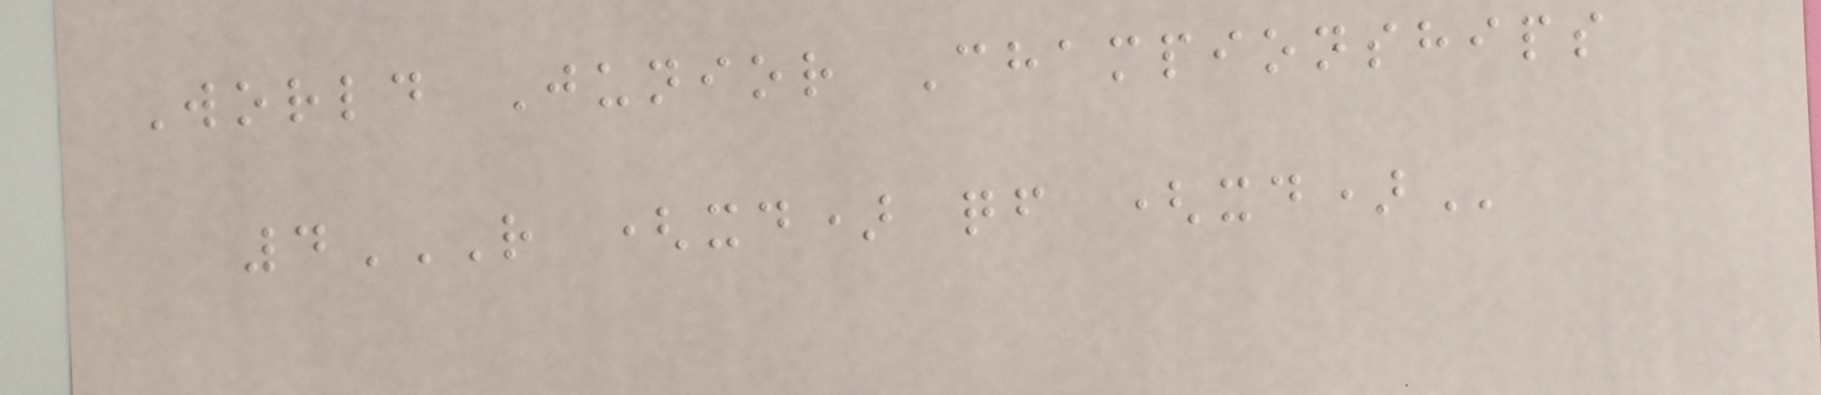World Junior Championships
4R (XD) QF (XD)
